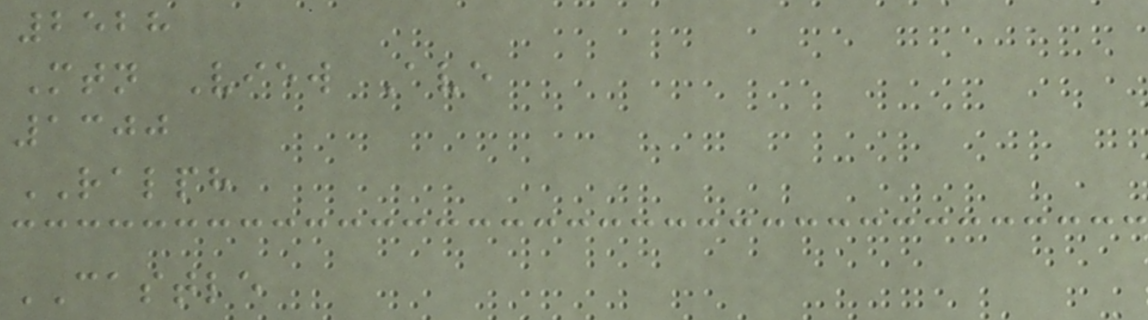2528
Mtn View Ave
1300
RALPH
CASTLE
